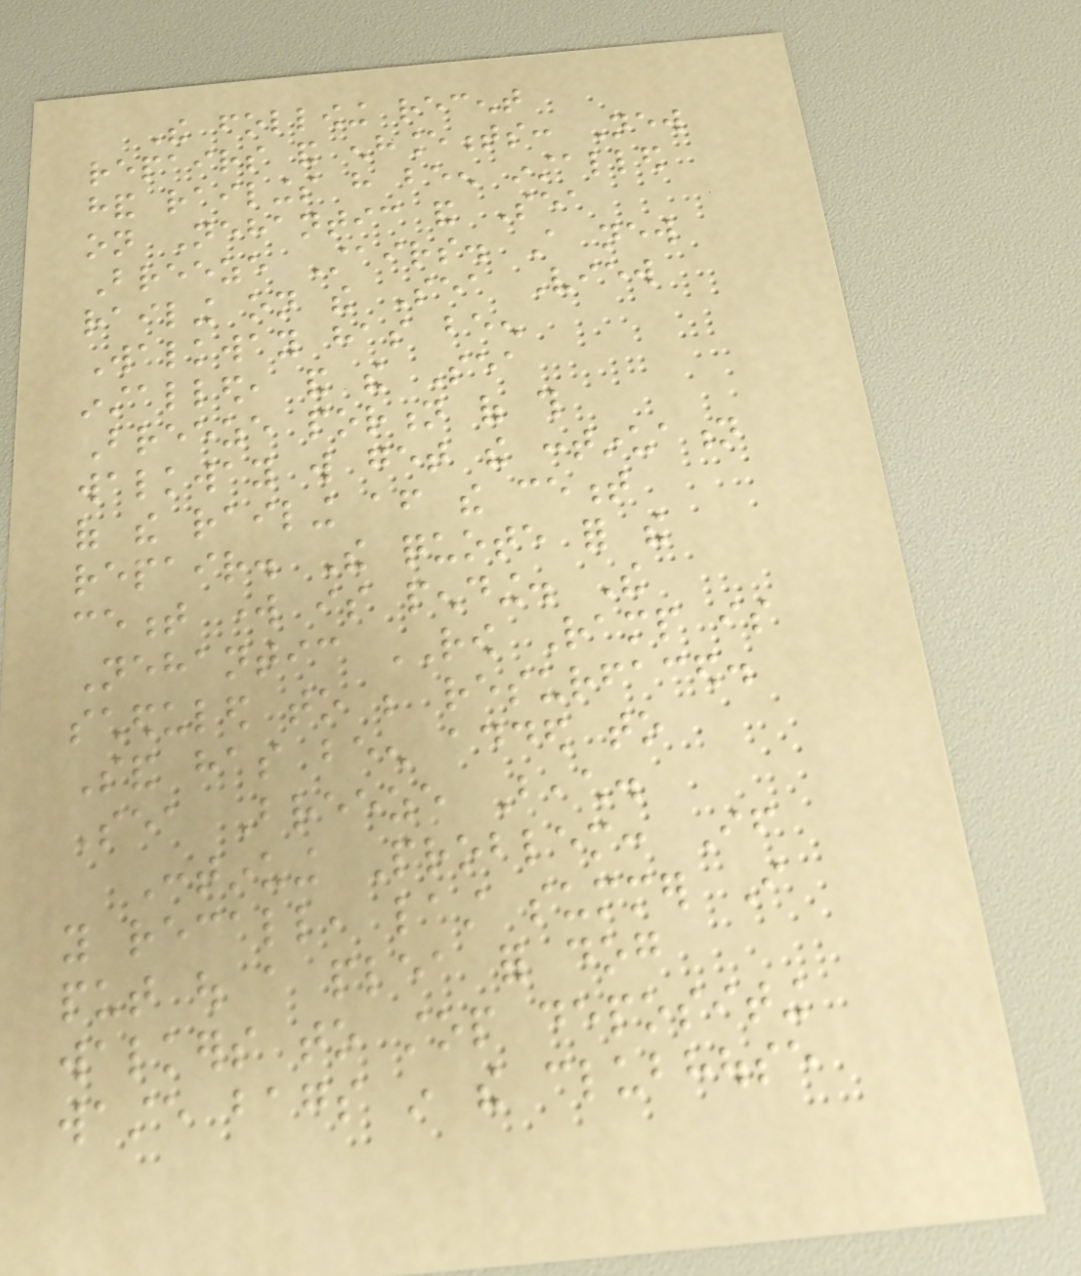The following recent
repairs and enhancements: New
hand railings have been installed
on Nehantic and Sea
Breeze Stairs. A new
railing on the Sea View
Walkway has been
installed, and the Sea
Breeze portion of this
walkway will get the continuation
of the railing after the cement
repair. The quote for the
cement work is pending. The
Nehantic ROW Ramp is
scheduled to be resurfaced.
Sand has been added to
Sea Breeze Beach.
Continuing Problem: If
you recall, last summer I
put out a plea for dog
walkers to stop depositing
waste bags in the clubhouse
